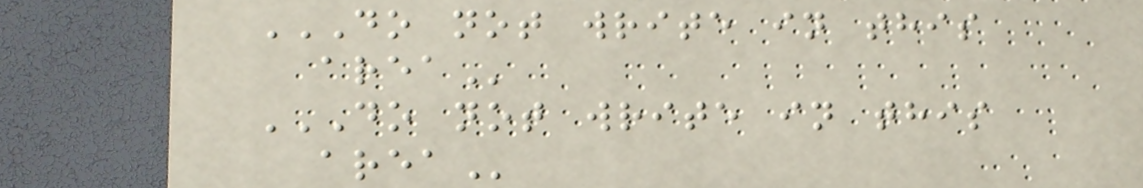DO NOT WRITE IN THIS
AREA
DO NOT WRITE IN THIS
AREA
